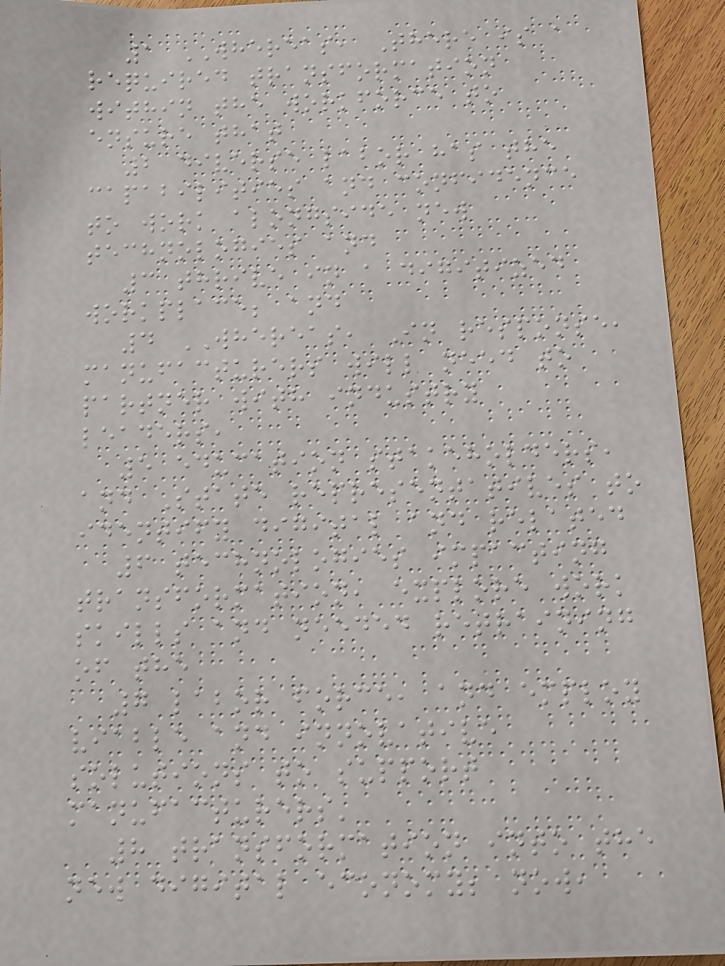1 WHEREAS, There is a
required transformation
within the workforce to
ensure that
2 diverse labor has the
capabilities and confidence
to work alongside new
technologies and
3 thrive in a digitized
workplace; and
4 WHEREAS, In response,
manufacturers will need to
partner with industry
leaders,
5 education stakeholders,
and State representatives to
identify digital and related
6 technologies impacting
transformation, explore work
skills and needed retraining
of the
7 labor force, and employ
viable and innovative
solutions to support
manufacturers'
8 transformation into the
new digital economy; now,
